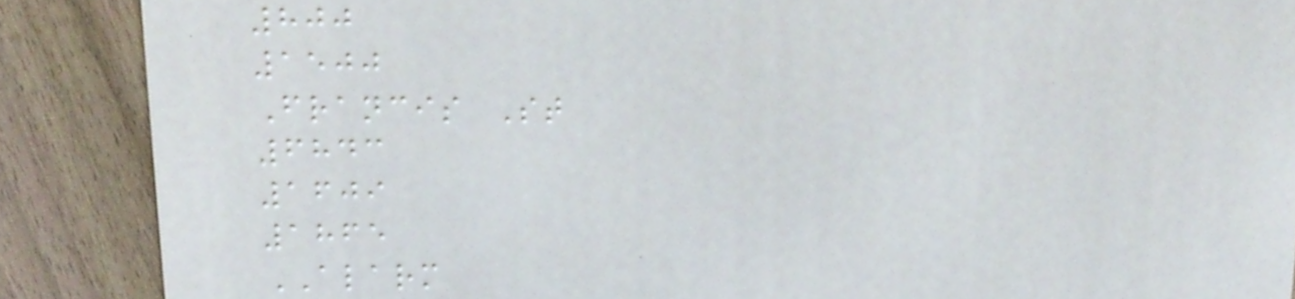800
1500
Francis St
6843
1609
1865
ALARM
